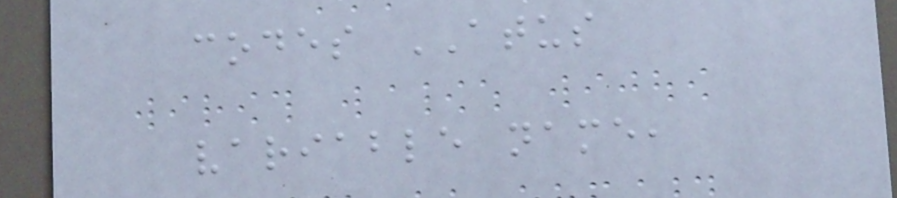codes ATUS
variable name,
